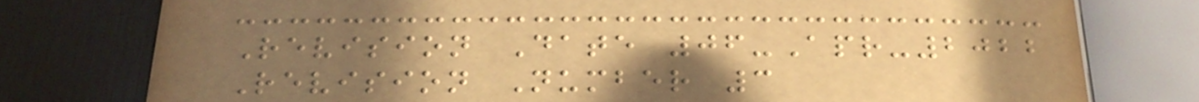Revision Date 06-Apr-2022
Revision Number 3
